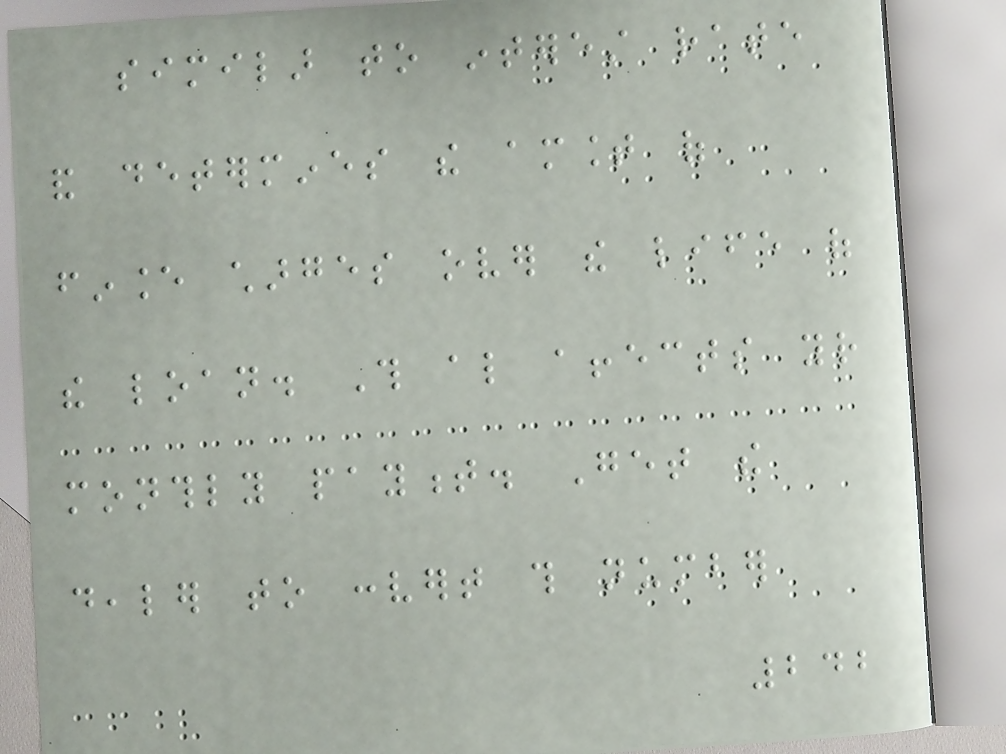similar to interest rate
and determines the amount of
finance charges over the life of
the loan. This also affects your
monthly payment. Get the
dealer to convert this number
242
